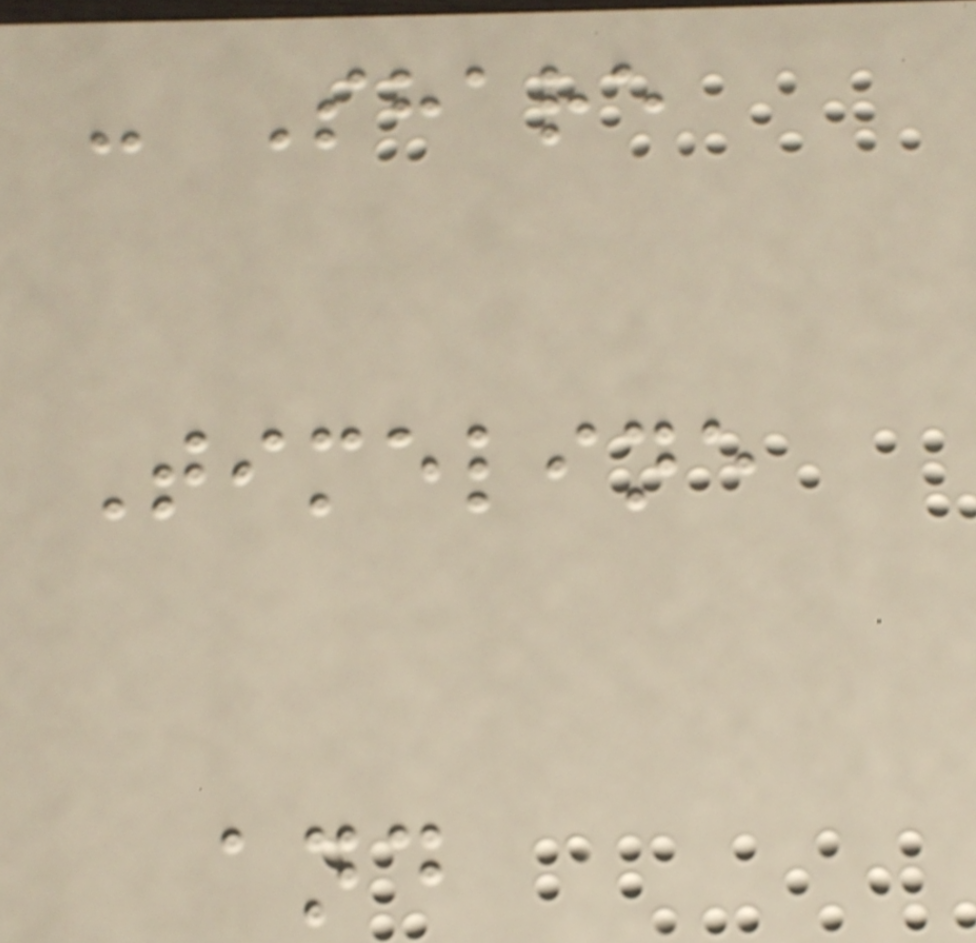- Share
Timeline
and
